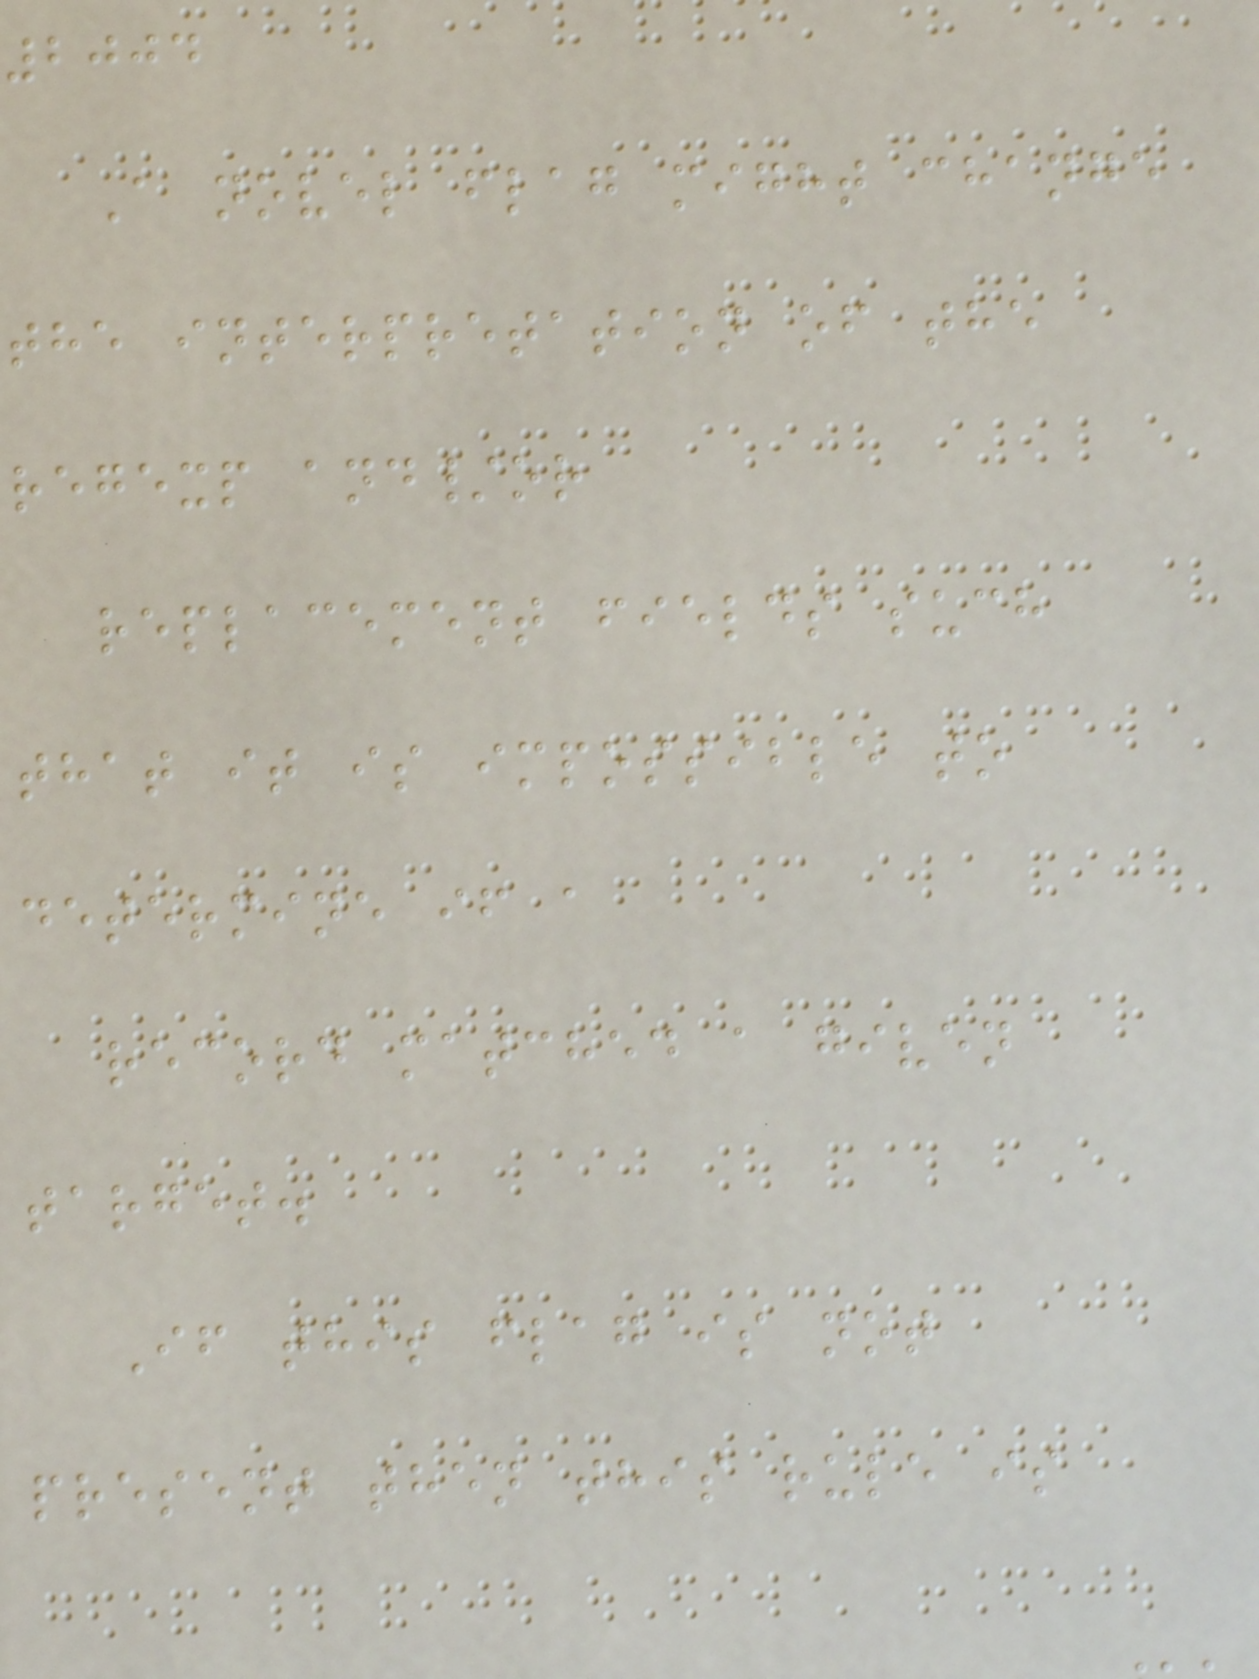2004
A novel flag might change
the interpretation of the
regexp and/or
replacement fields such
that it is impossible to
determine if a
record matched a given
target.
If this flag is not
present then this rule is
